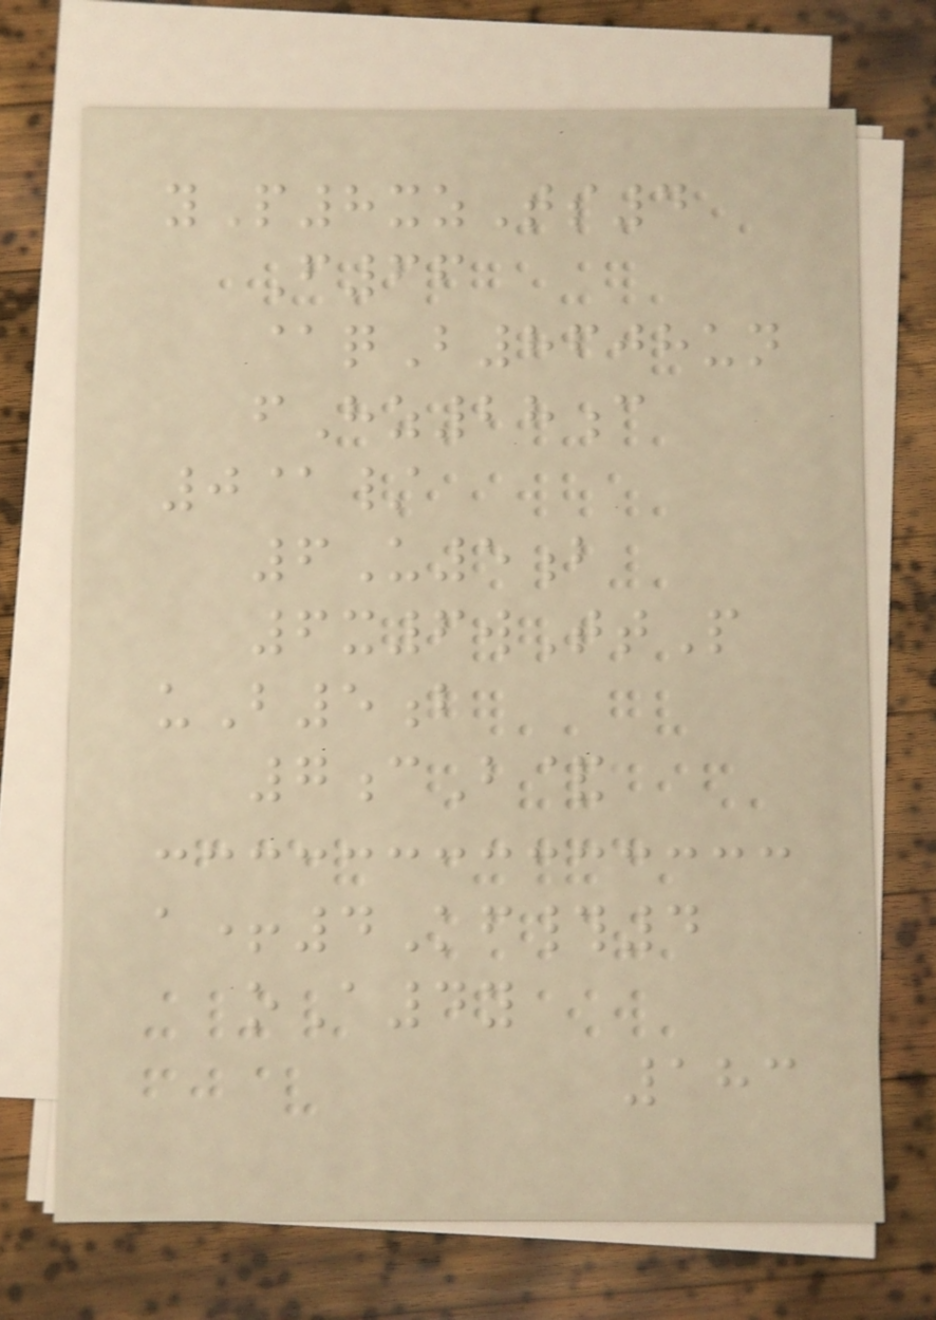yP8xzTs4
F66
@qB8608un
fHz28c
0@/
6U5b
6x6wTtP
uB5b
7cB&
a+4Kf#4
oA4y
183
